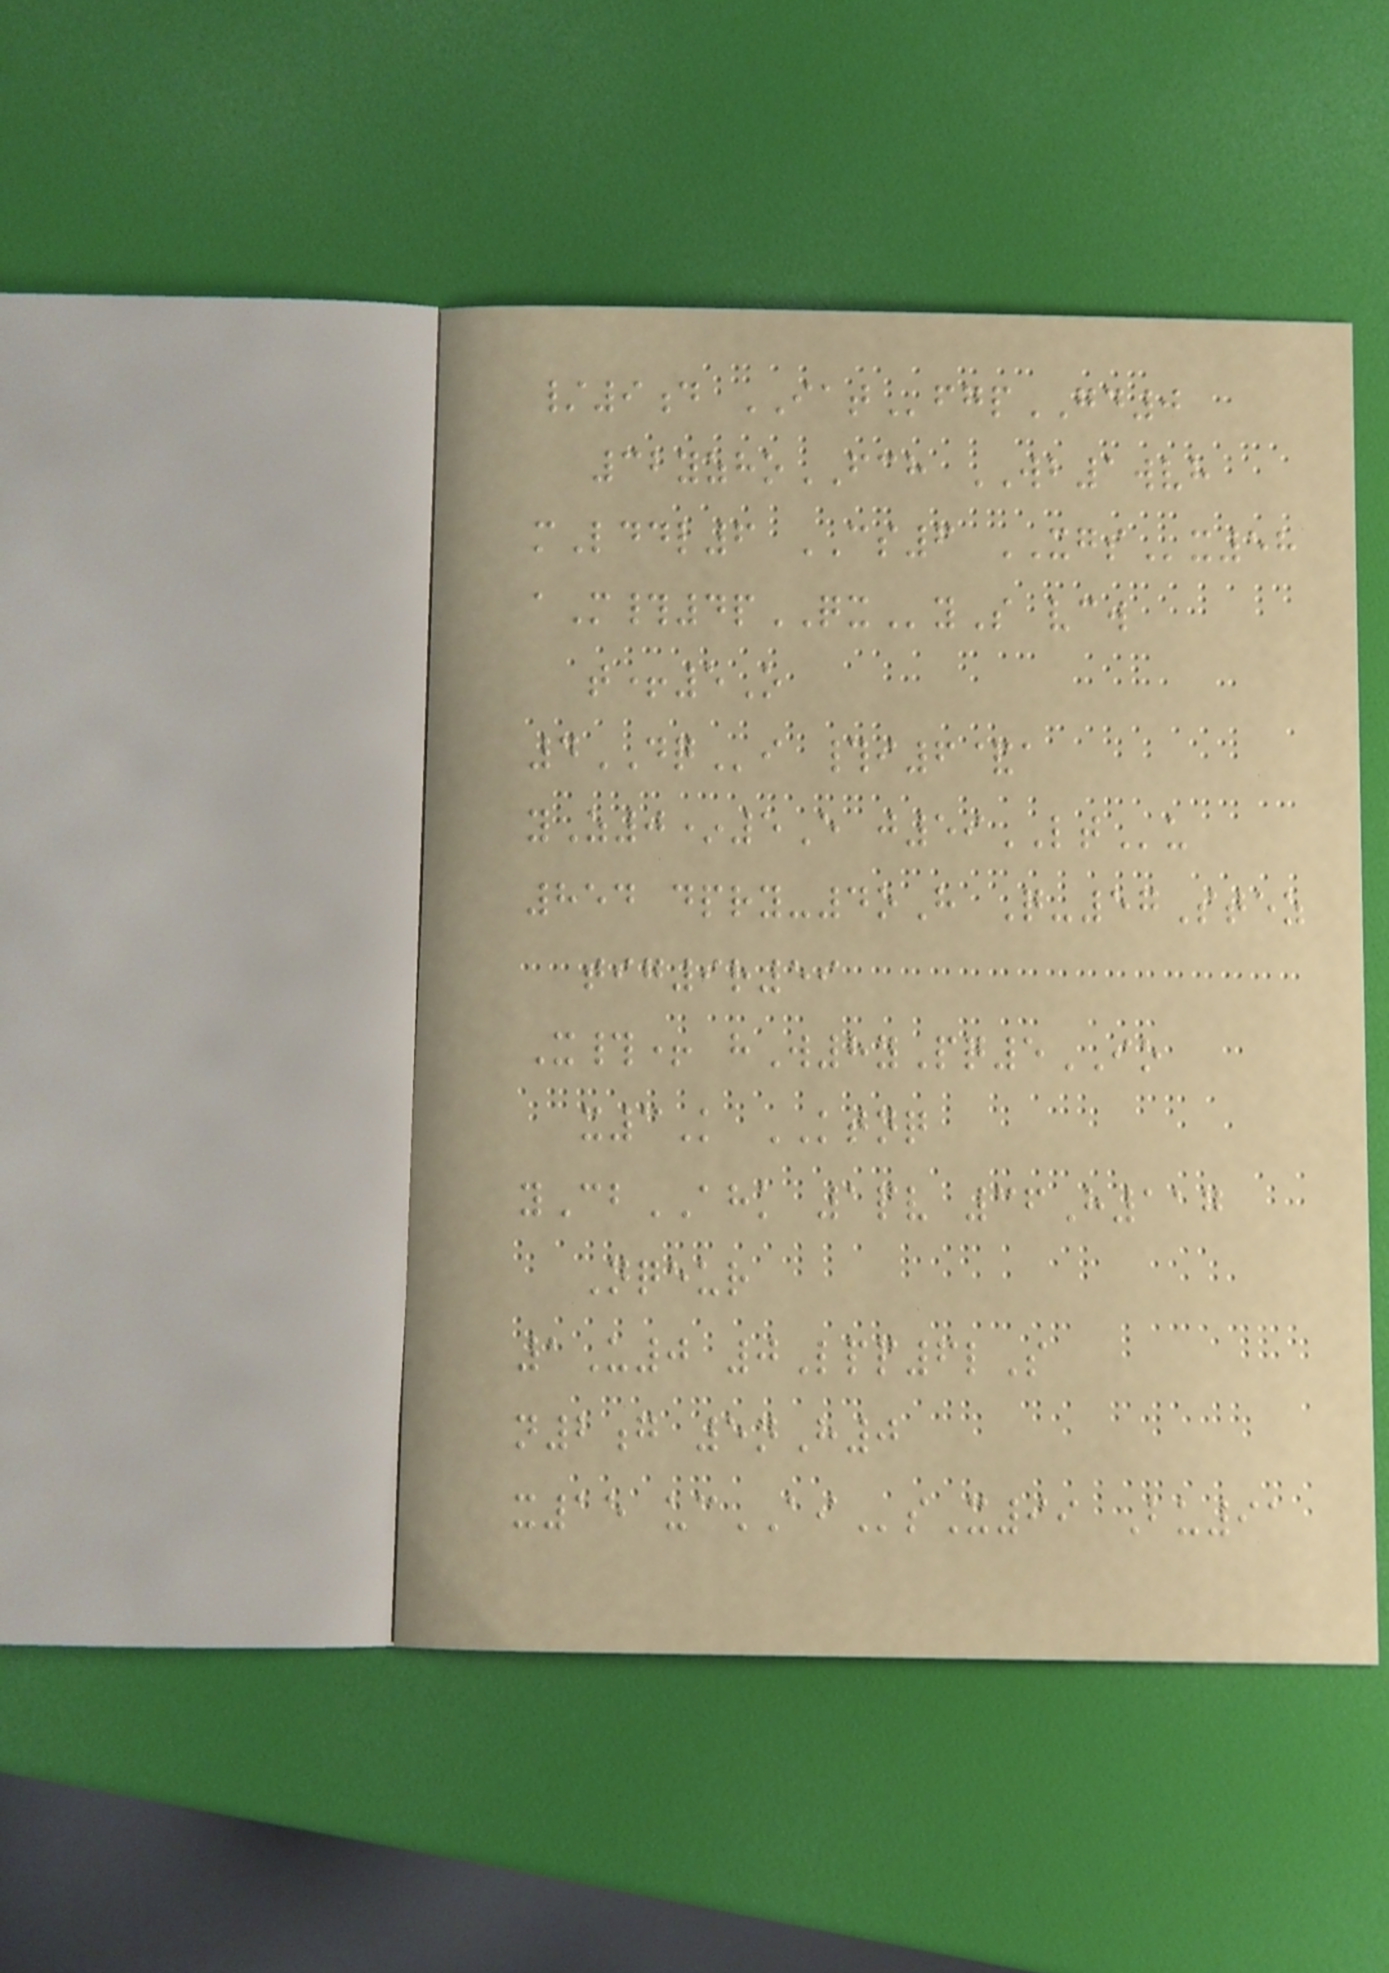/9d IATfgpGD0
32yzhoFCH WB1wvh
mLddl6 CS6 XGSx58
aM#4pQXyS vcw
t+5O
4DQi #i6&a
yZ0*5E j59LTu
854 dpry-4oH Q-57Stez
tig9r59
X#+ hW8yPq5IO
x3K KTNQ
yCbAHK 1pv 36H117
Nqeur
1U0 0Lpp6lS
n2g 5nH0
x15 ucAIsX99 Bu91
